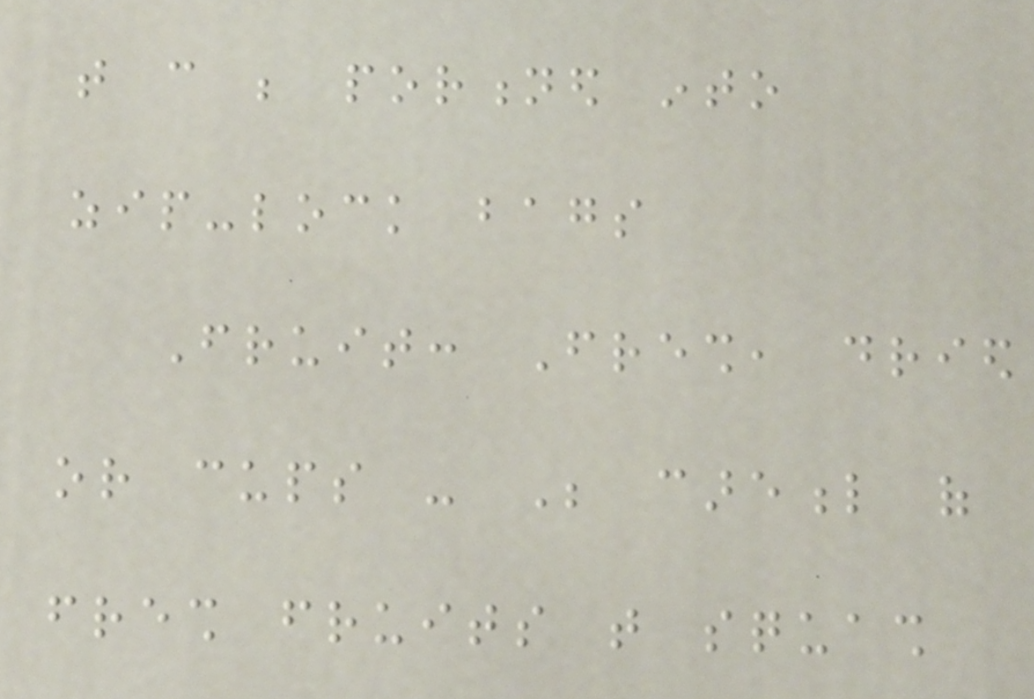that can be portioned into
zip-lock bags
Fruit: Fresh, dried
or cups - Be careful of
fresh fruits that squash
